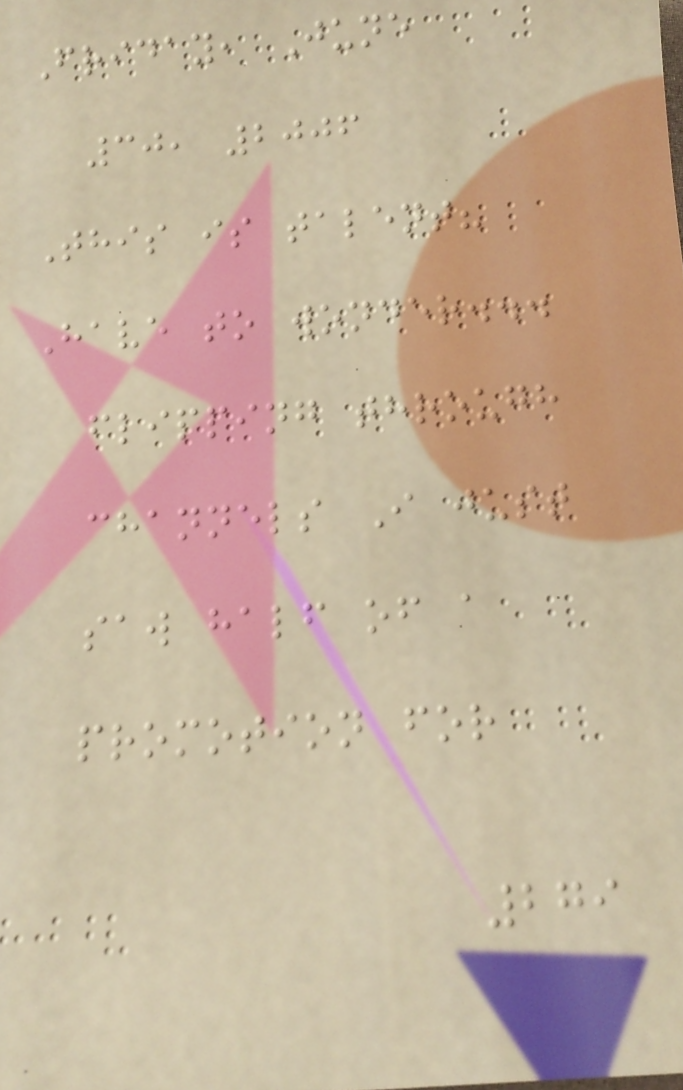Friday, June
30, 2006
This is talent?
Have to wonder...
flipping through
channels I just
saw half of a
promotion for
279
